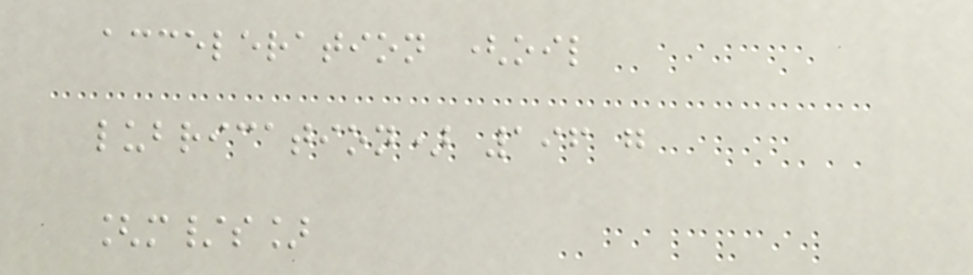acceleration (oil
lubrication) 196 g
[m/s]
